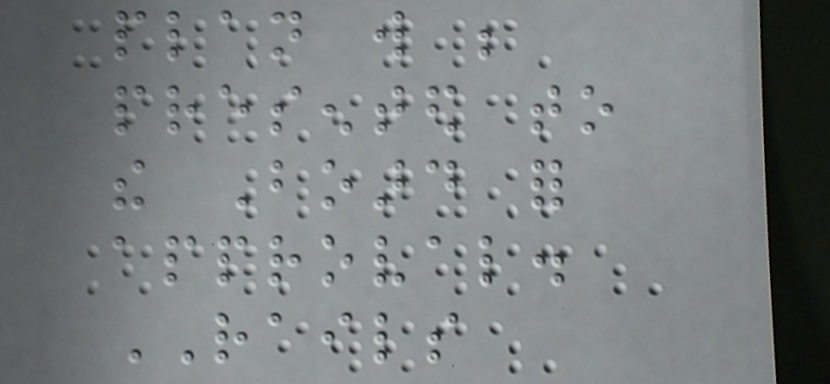plan will be
presented to
the Board for
approval.
RAILS
